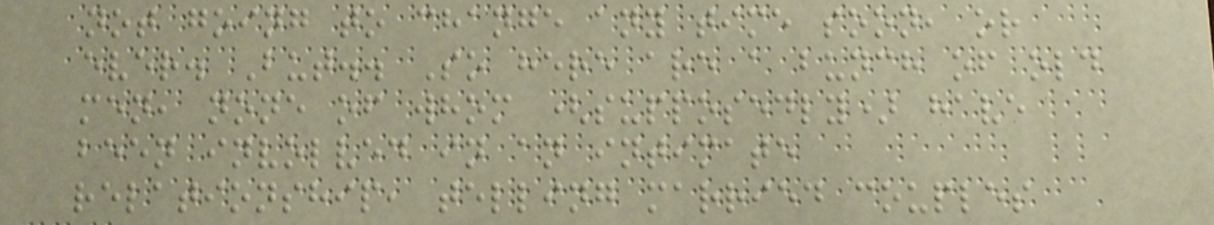not going to change any time soon, or
ever. But.. So here are a bunch of old
men, none of whom (supposedly) have
been involved in an intimate
relationship, telling married couples
